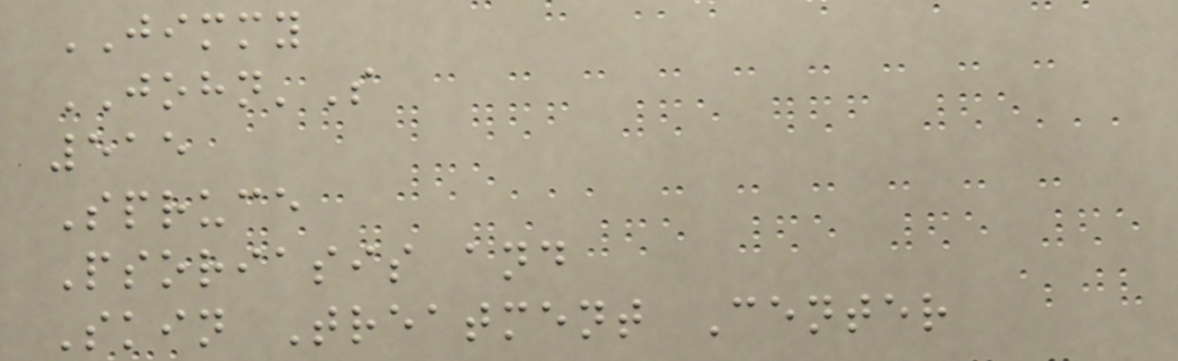JIMMY
JOHN'S
515
Spruce
Psoriasis and
Skin Treatment Center
